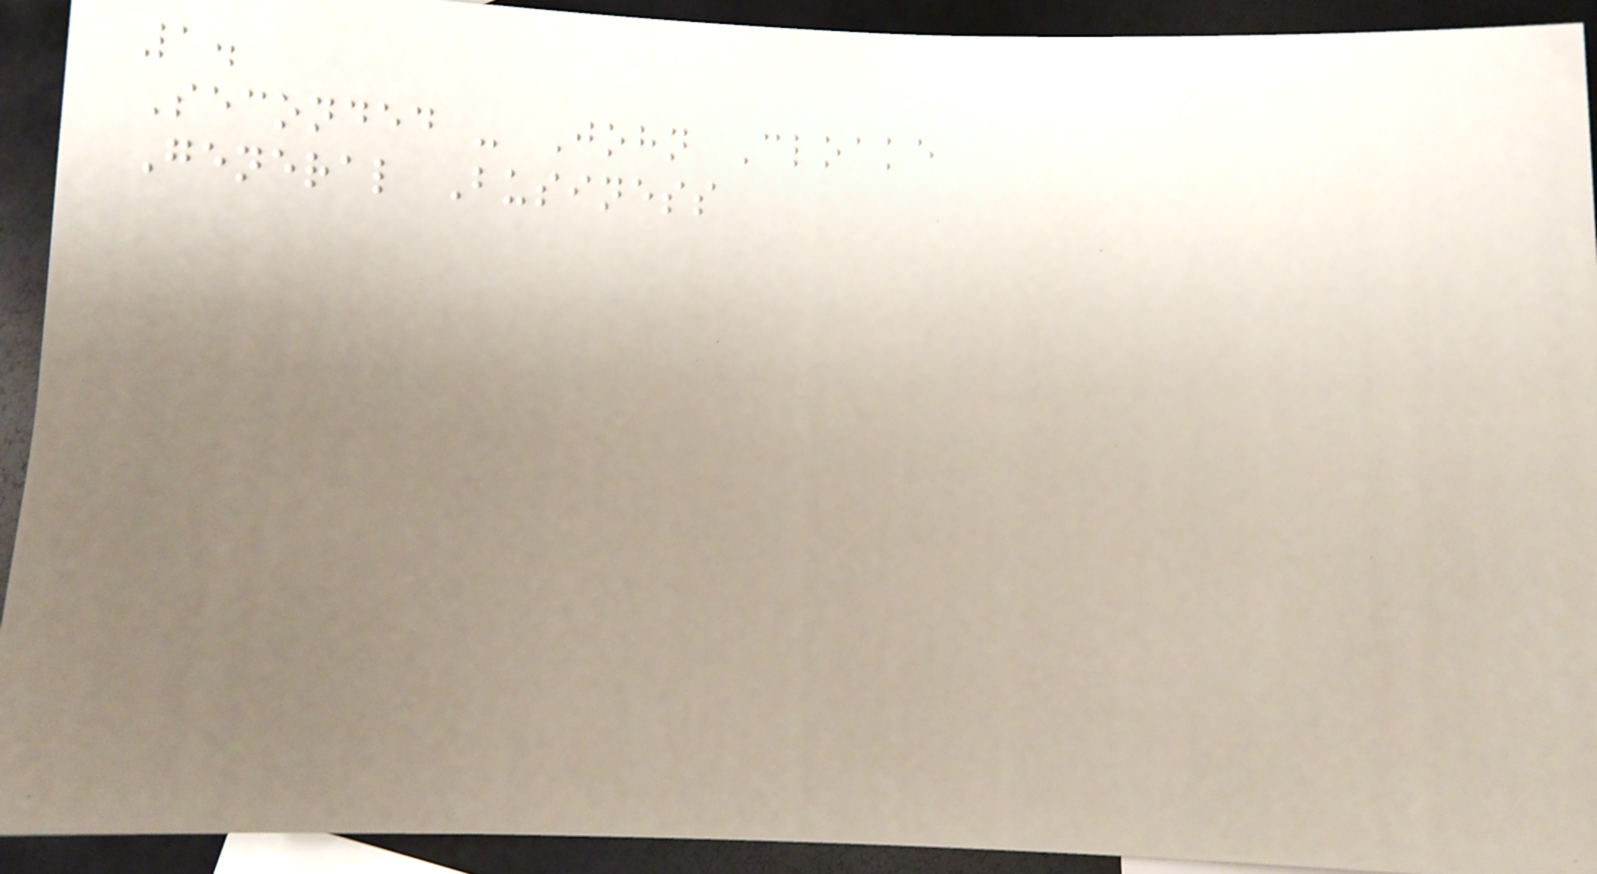1.
Seconded - John Cloake
General Business
